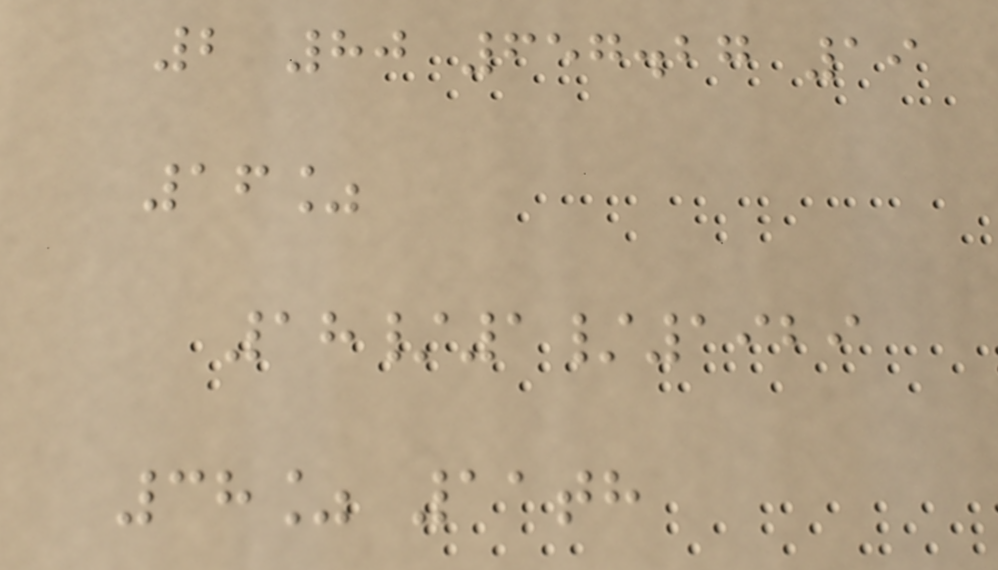2 80 657.27 19
16%
18/1/1929
38% 11th
